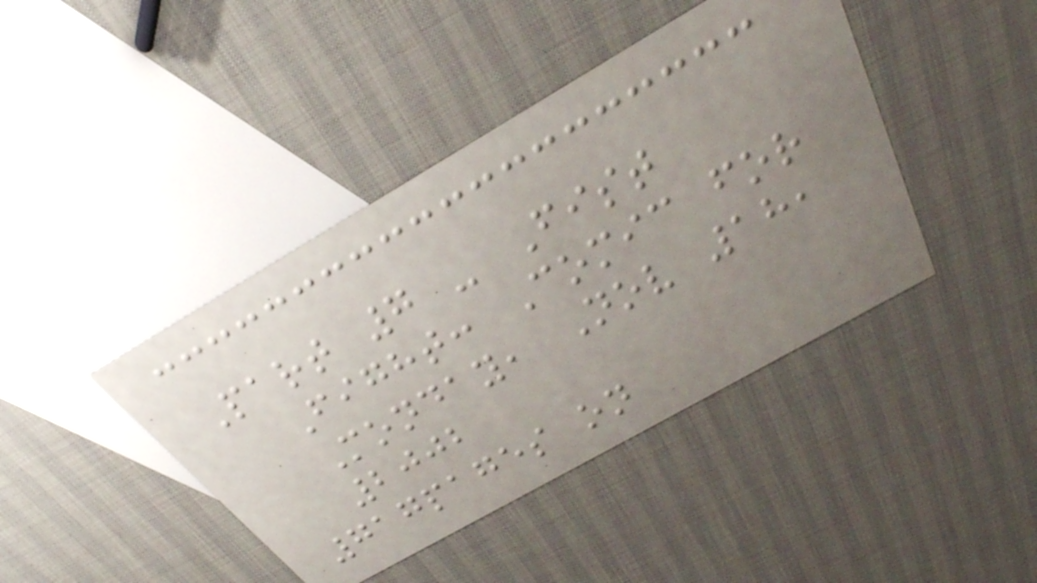Part 7 - Fist
Fight: Comic for
Monday, Nov 18,
2002
717pages on
